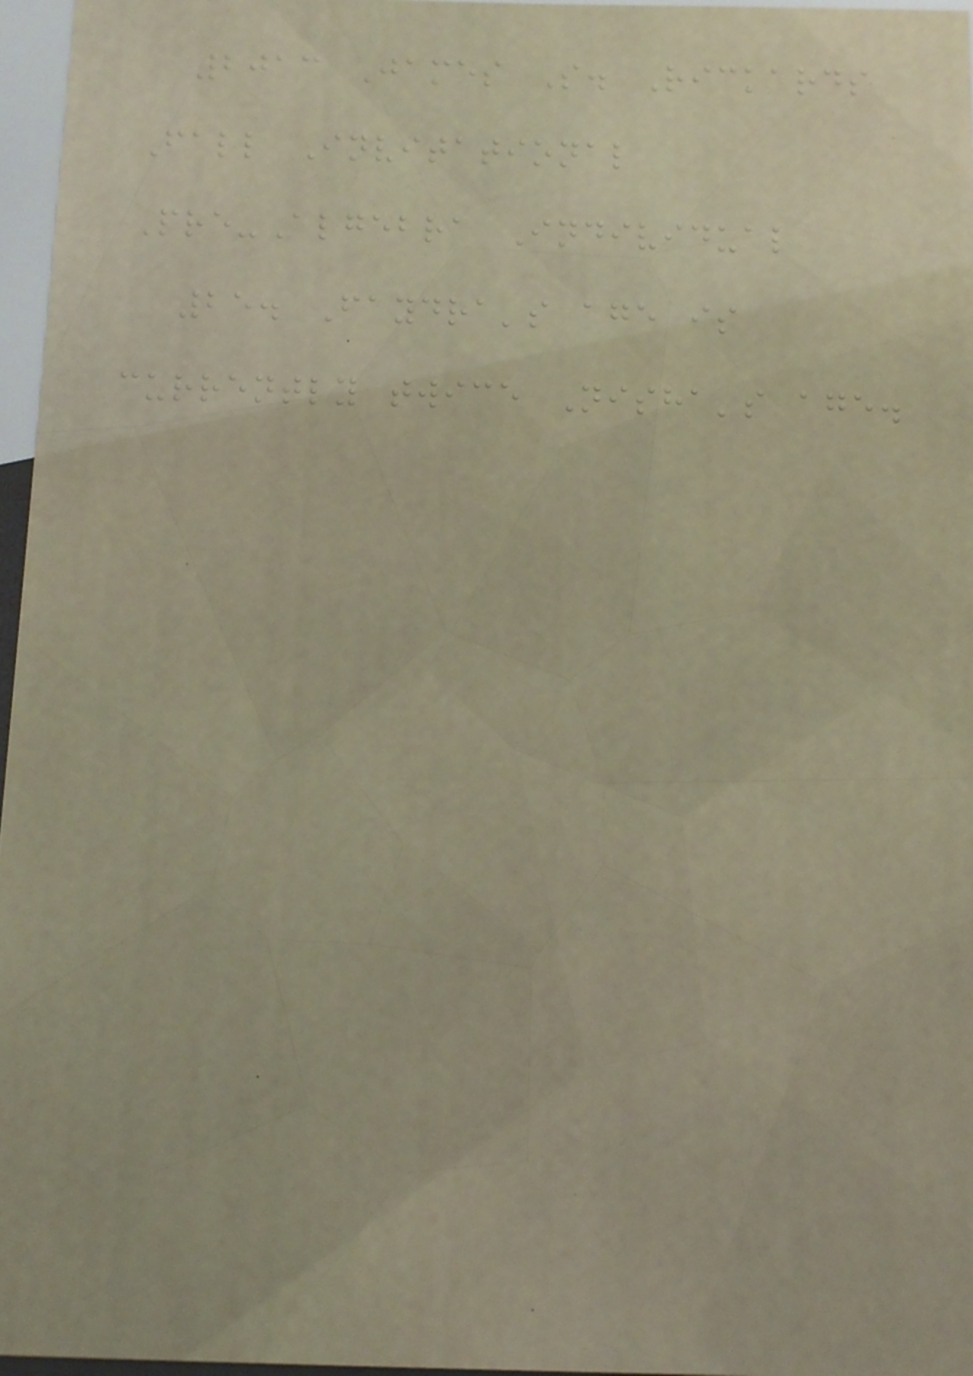2013 James S. Rickards
Fall Invitational
Pre-Algebra Individual
25. Faydra's age is
currently twice Nisha's age.
